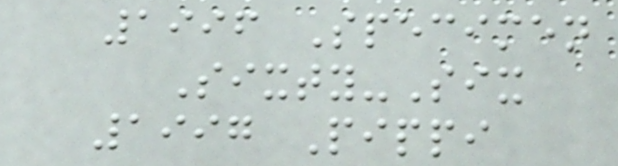1996 Specimen
Sixty-Six
1997 Pippi
